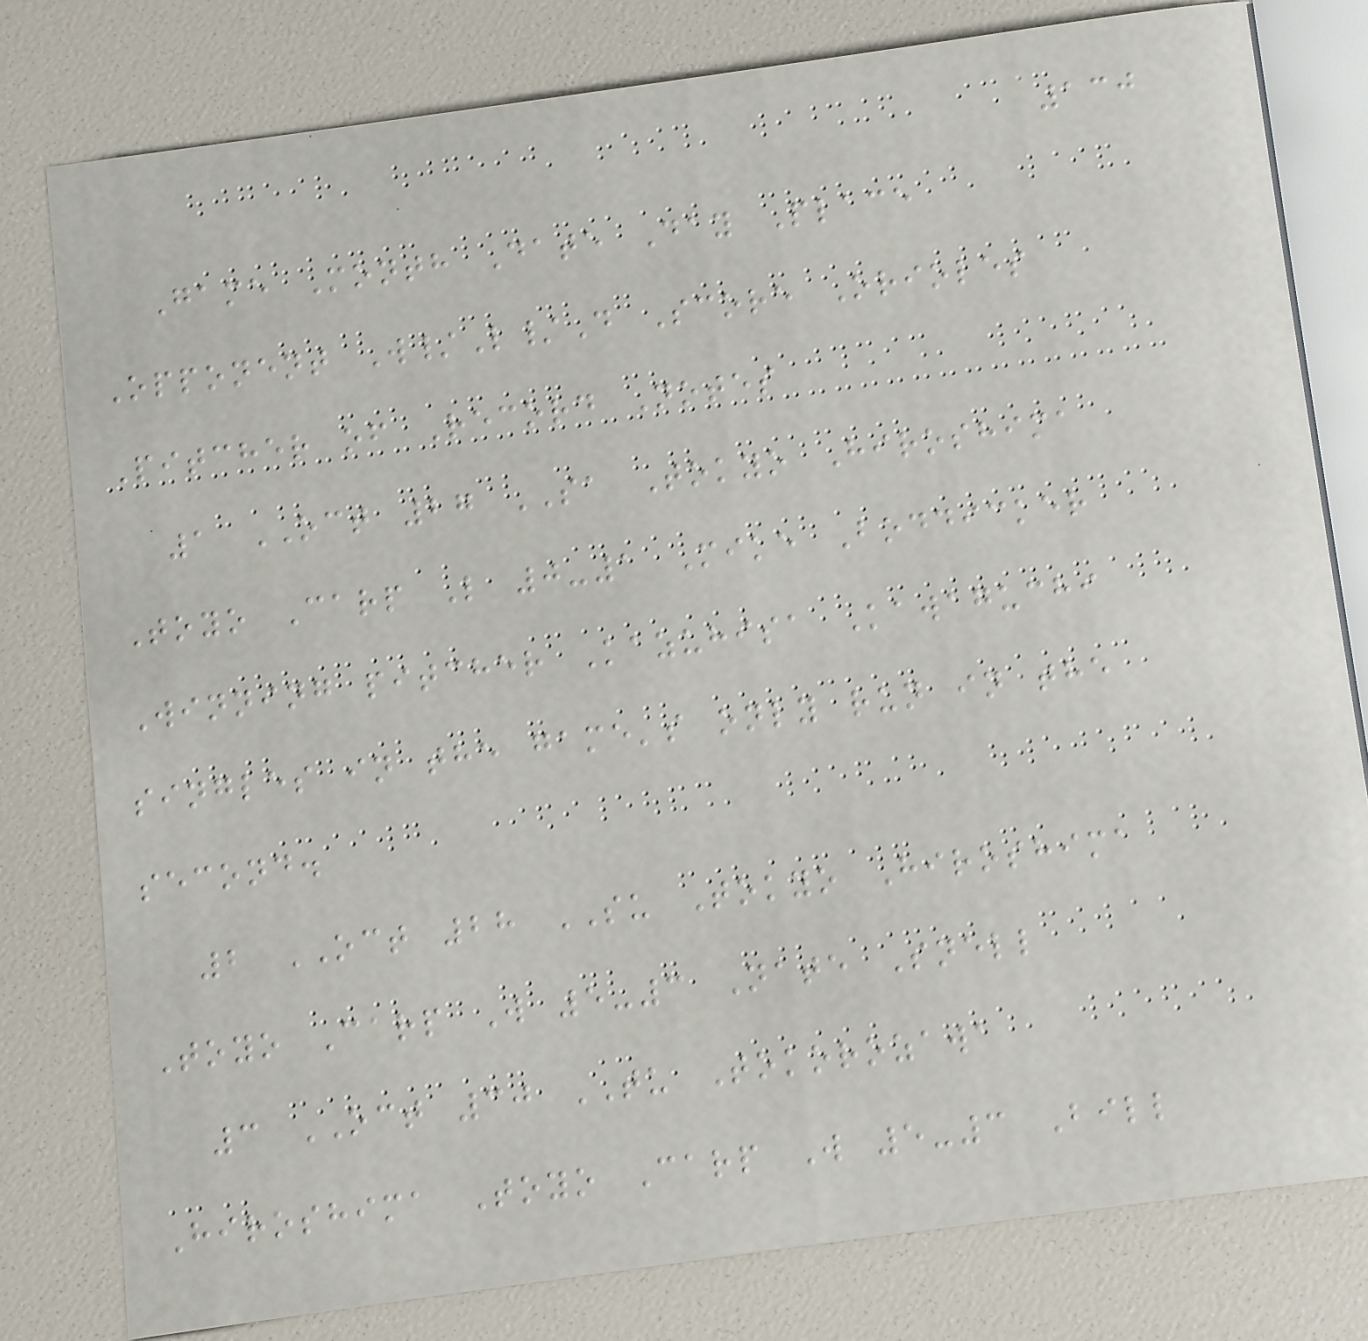130
Game Month Date Day Place
Opponent W/L/D Score Orioles
Pitcher of Record Notes
1 OCT 27 SA Tokyo Hiroshima
Toyo Carp L 0-1 Mike Boddicker
Winning pitcher Kazuhisa Kawaguchi
singles in the game's only run in the
second.
2 OCT 28 SU Tokyo Hiroshima
Toyo Carp W 5-3 Nate Snell
3 OCT 30 TU Tokorozawa
Hiroshima Toyo Carp W 5-3 Bill
